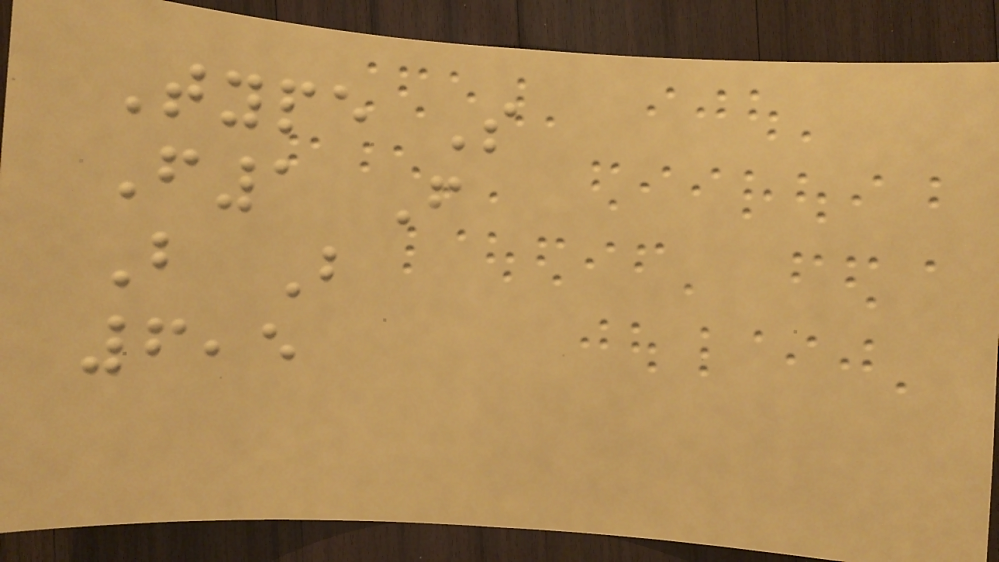Type S
F1 F
B B
6,5
